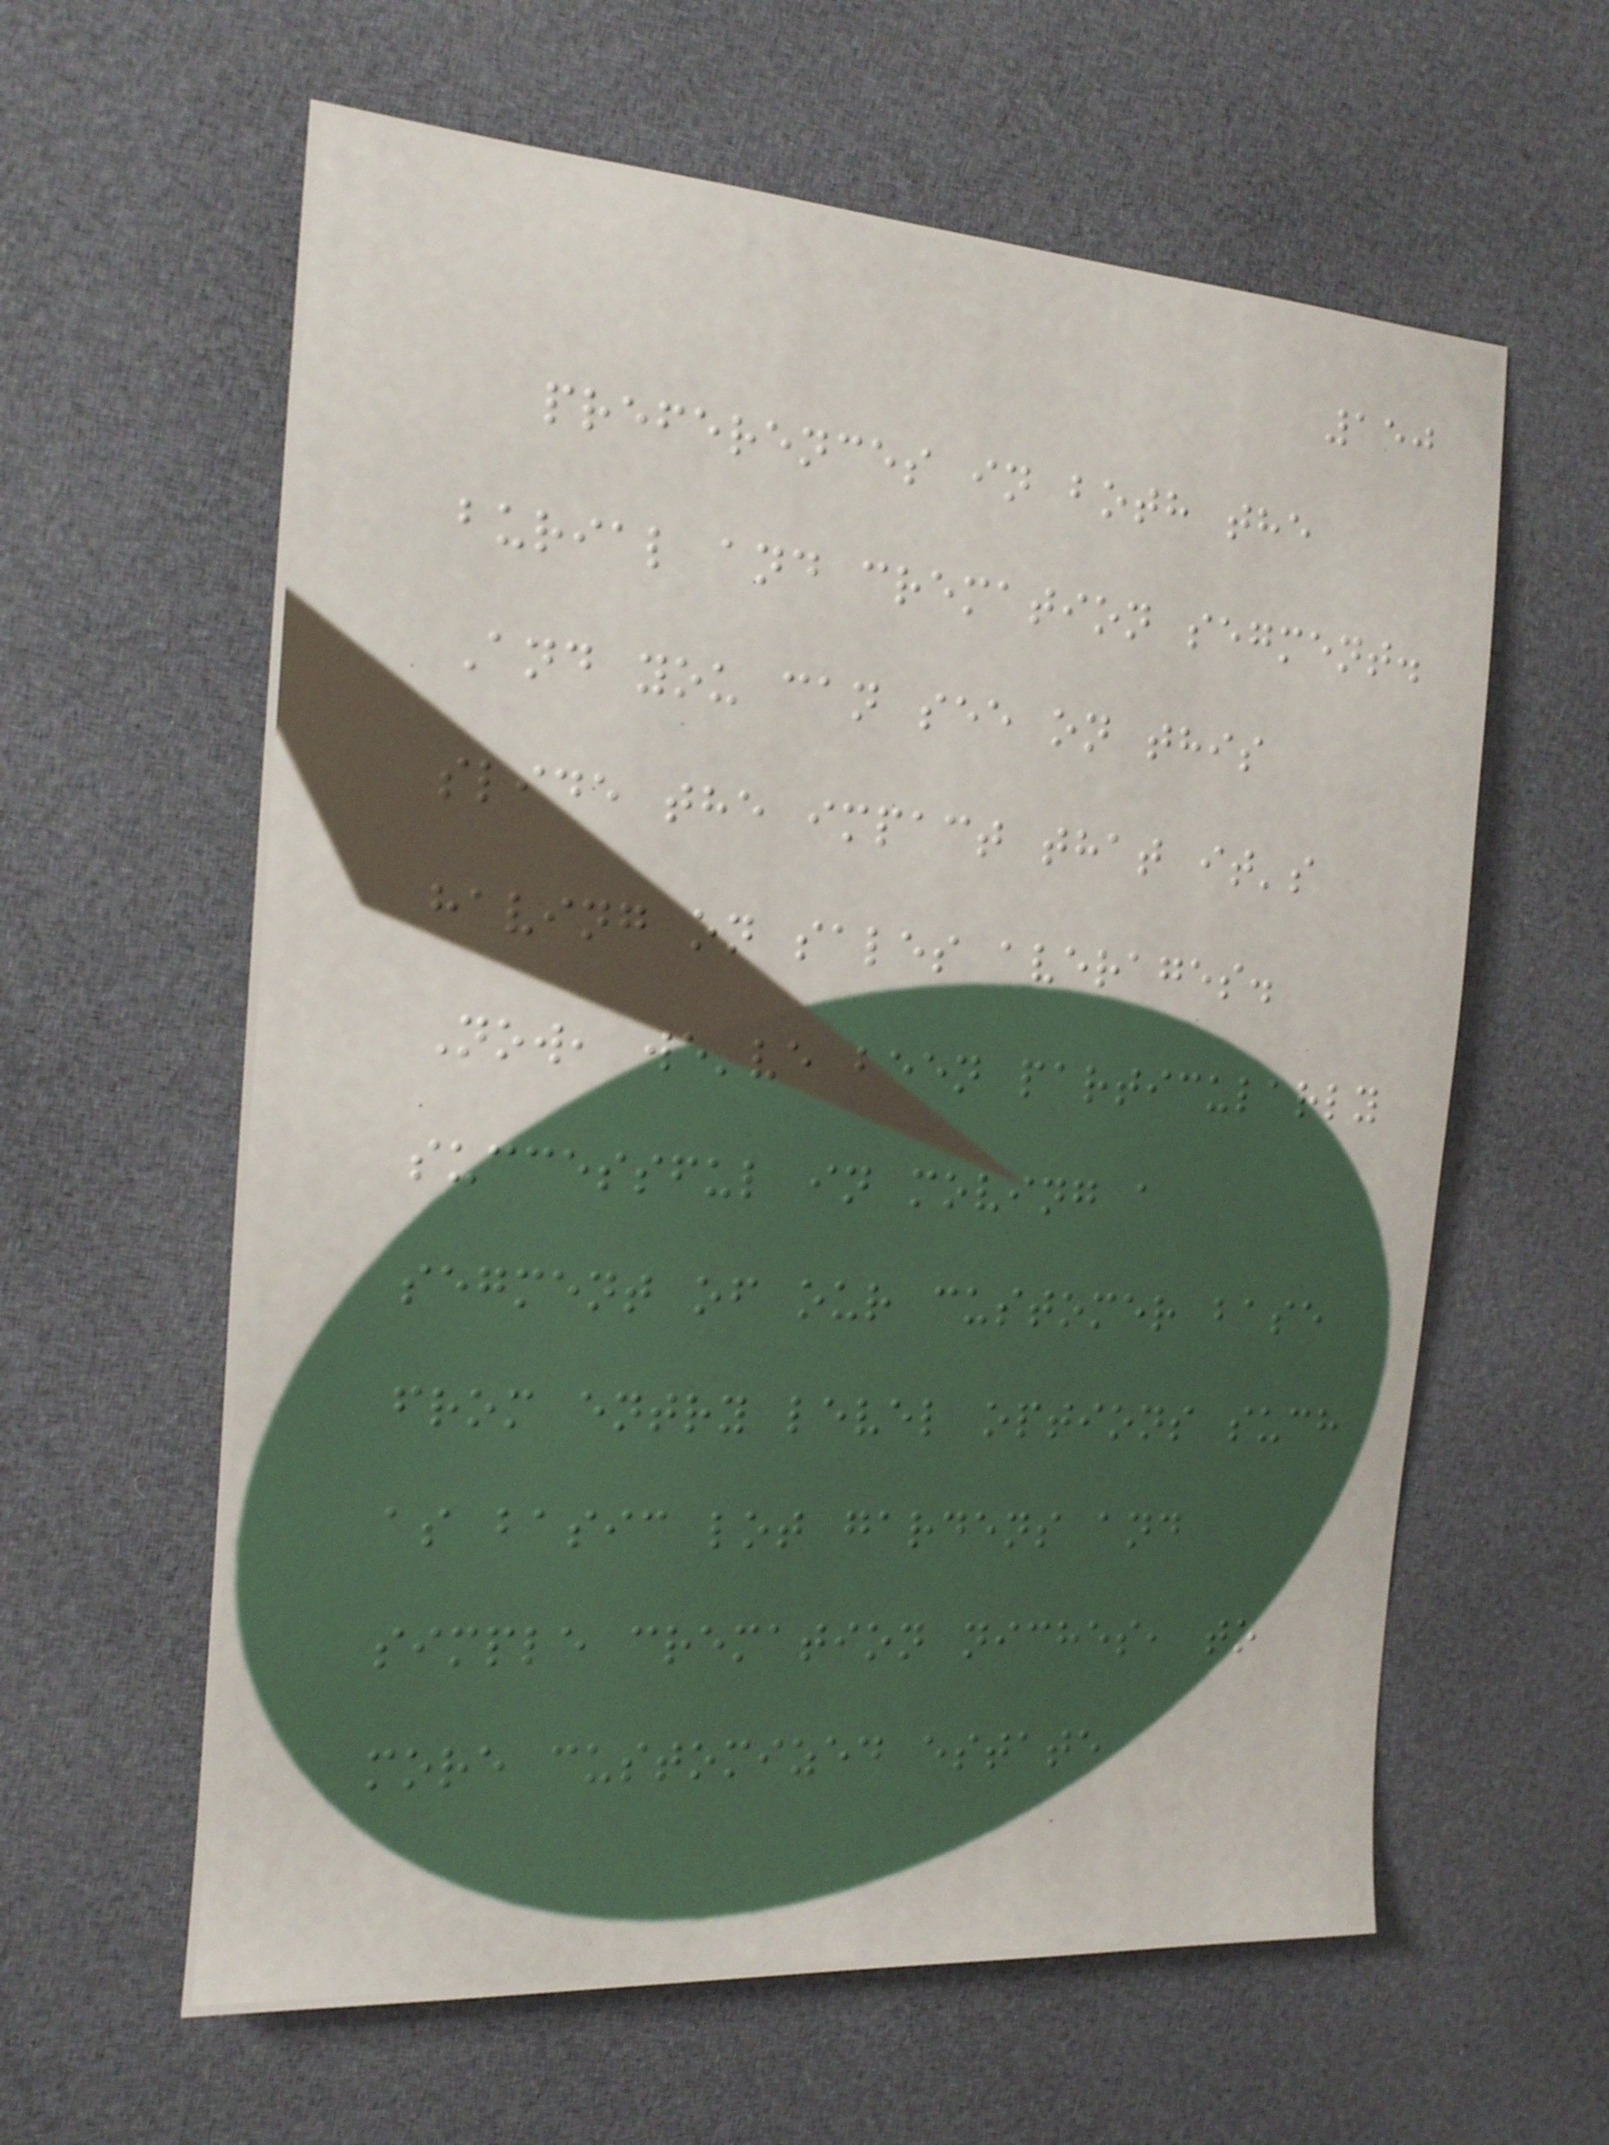150
preferences in both the
burial and cremation segment.
And you can see on this
slide the impact that it's
having on sales averages.
Now, we've been particularly
successful in moving a
segment of our customer base
from entry level options such
as basic lot gardens and
simple cremation niches, to
more customized estate
